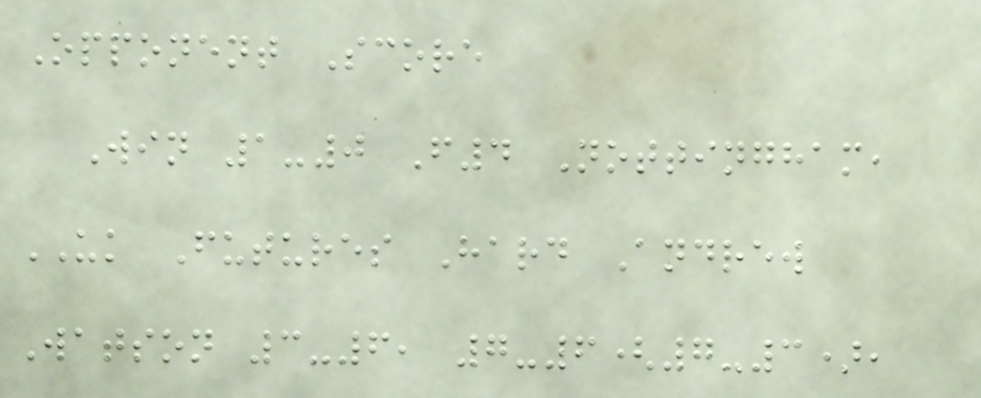Opponent Score
Win 1-0 F4 Nottingham,
UK Futures Hard Andrew
Watson 3-6, 7-6(7-3),
